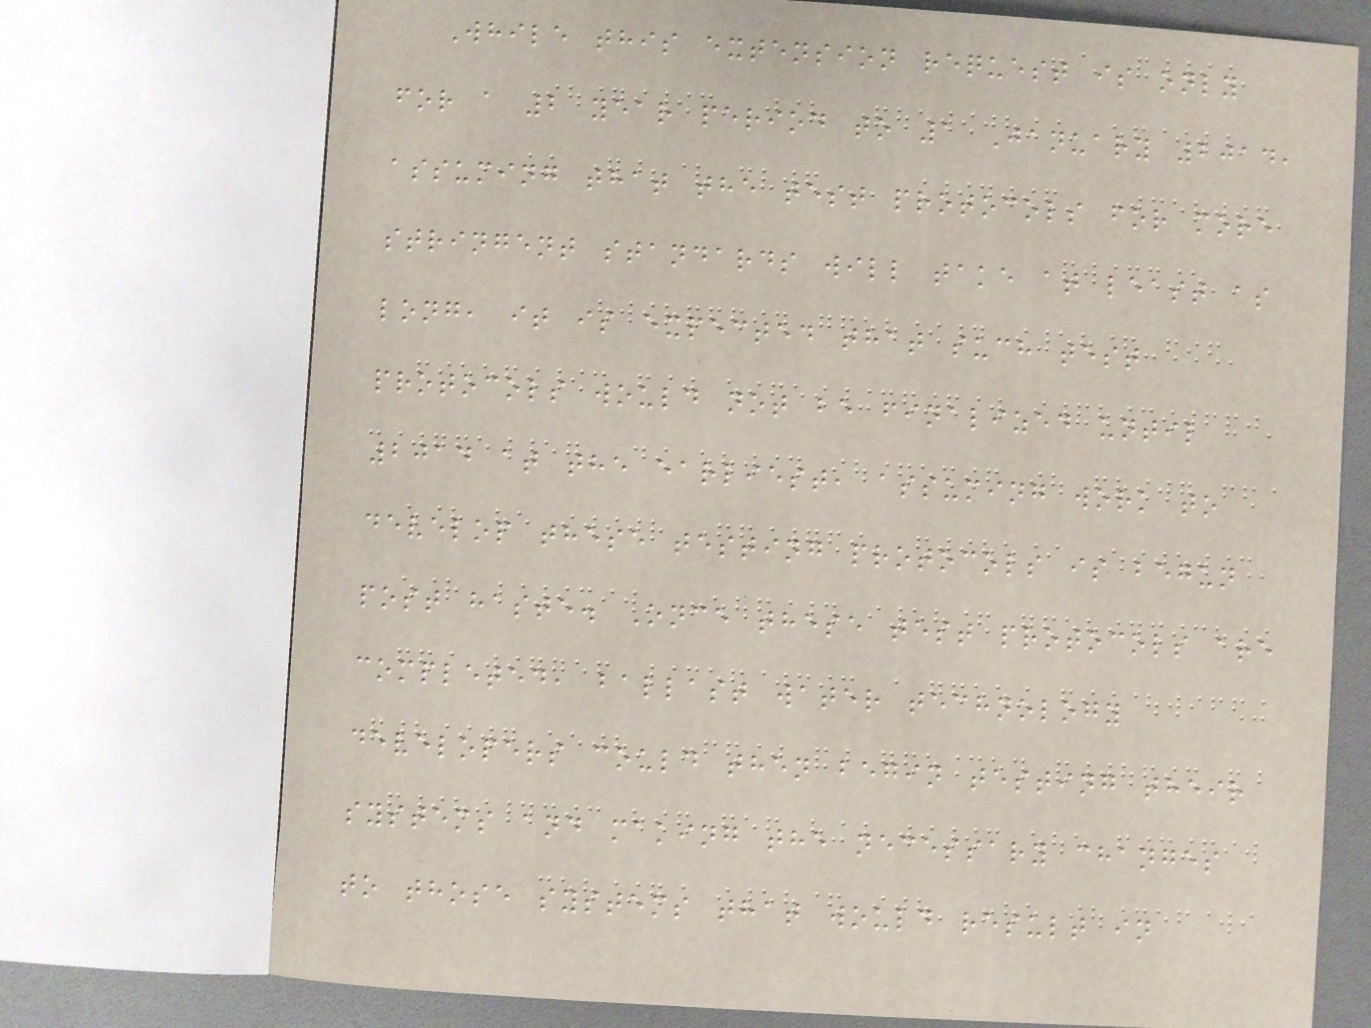While this extension request is only
for a 2 year period to 1 January 2014,
assuming that the test protocols for more
stringent standards will take at least as
long, it is expected that such test
protocols would not be finalized until
2014 at the earliest, assuming work to
develop these testing protocols is begun
post haste. Once these test protocols are
completed, ballast water technology
developers could then begin testing their
systems and making the necessary changes
to those systems that would result in
